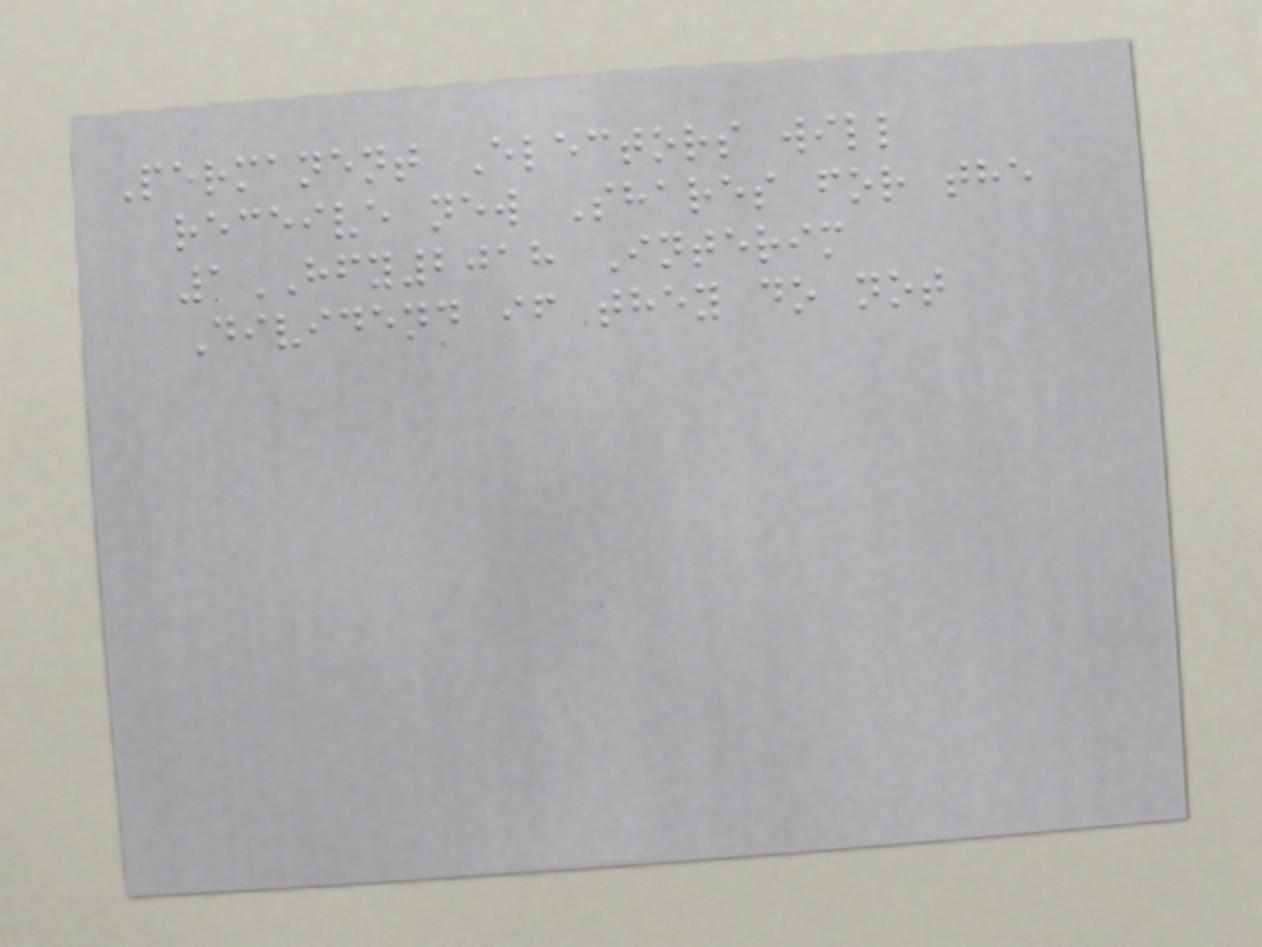Permanent Electors will
receive new Shares for the
1HFY2018 Interim
Dividend if they do not
